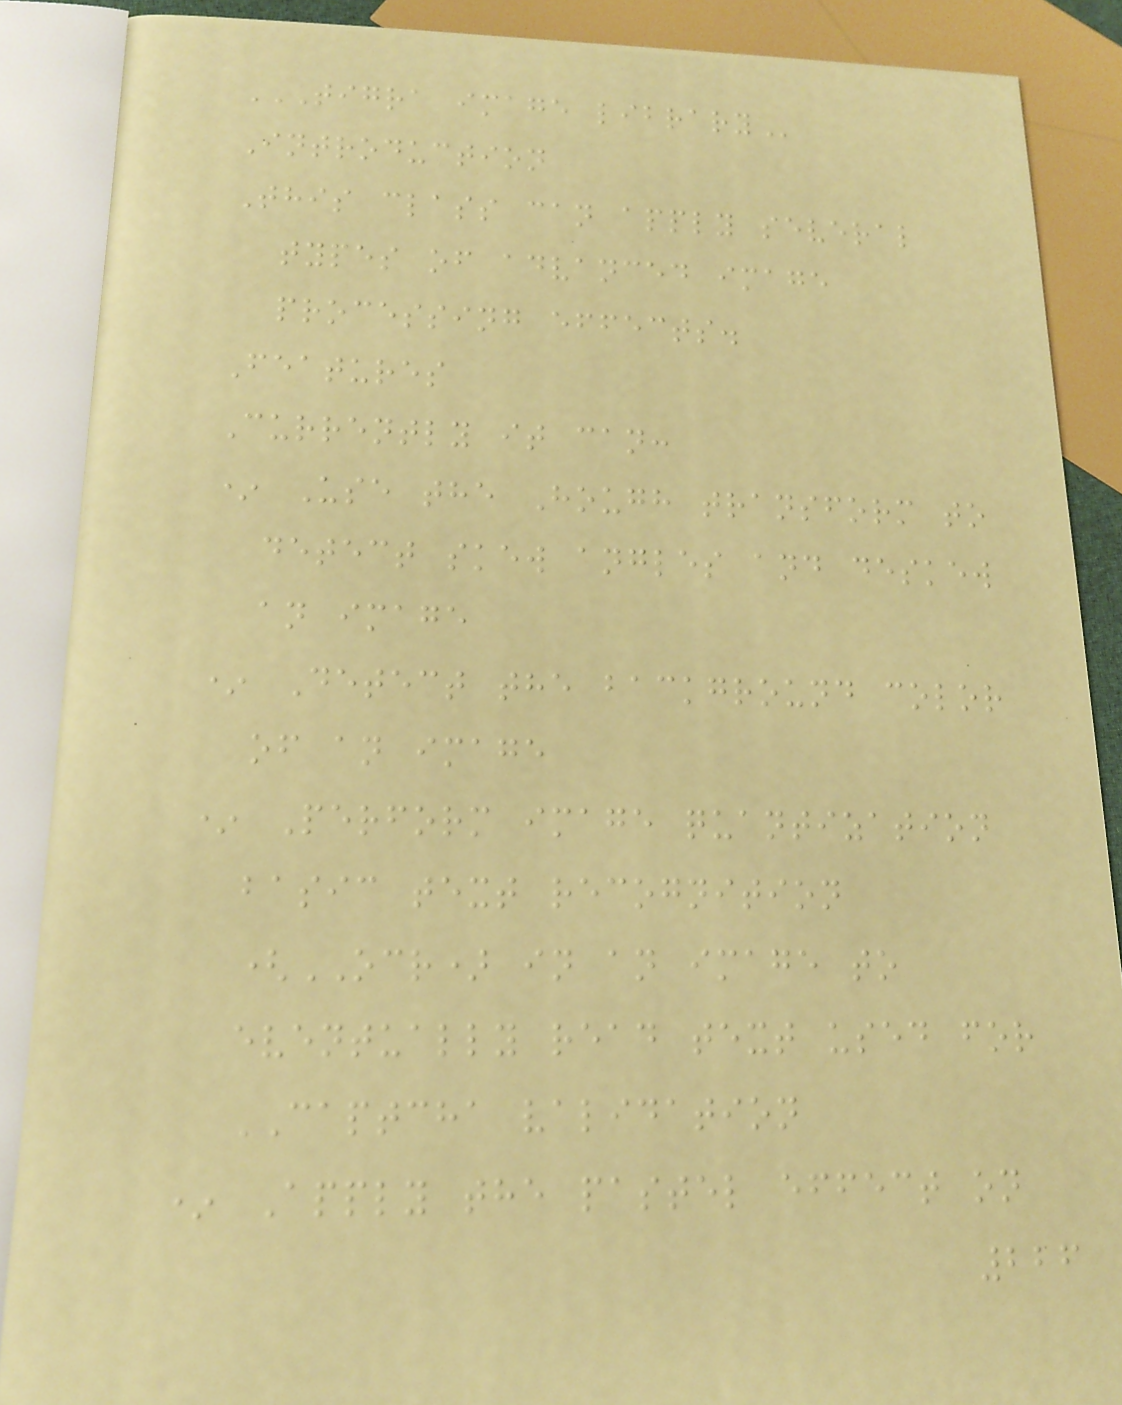TIGRA IMAGE LIBRARY
Introduction
This class can apply several
types of advanced image
processing effects.
Features
Currently it can:
* Use the Hough transform to
detect skew angles and deskew
an image
* Detect the background color
of an image
* Perform image quantization
basic text recognition
(OCR) in an image to
eventually read text used for
CAPTCHA validation
* Apply the pastel effect on
226
